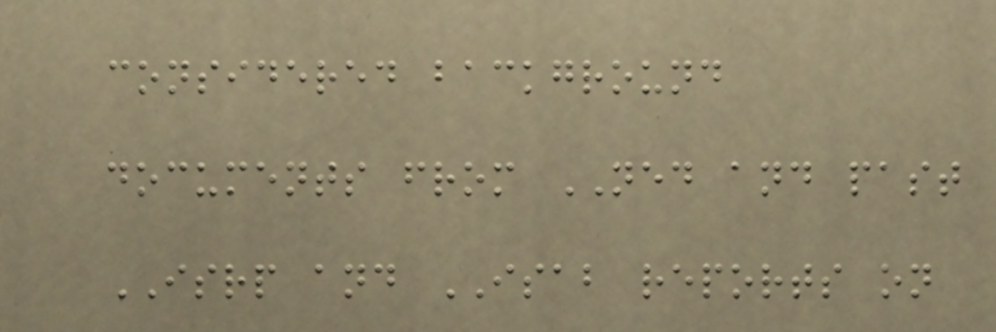considered background
documents from NED and past
ISRP and ISAB reports on
